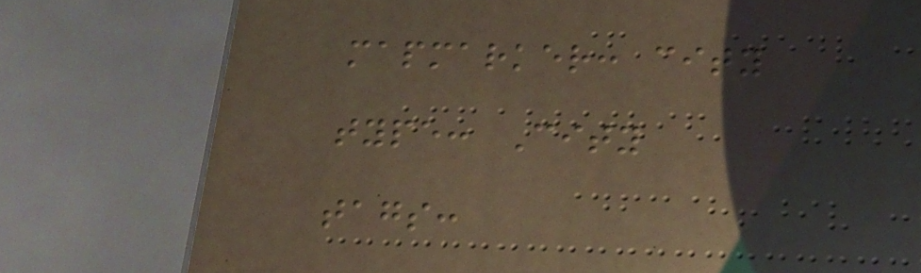mapmarker: city
type: City
tags:
